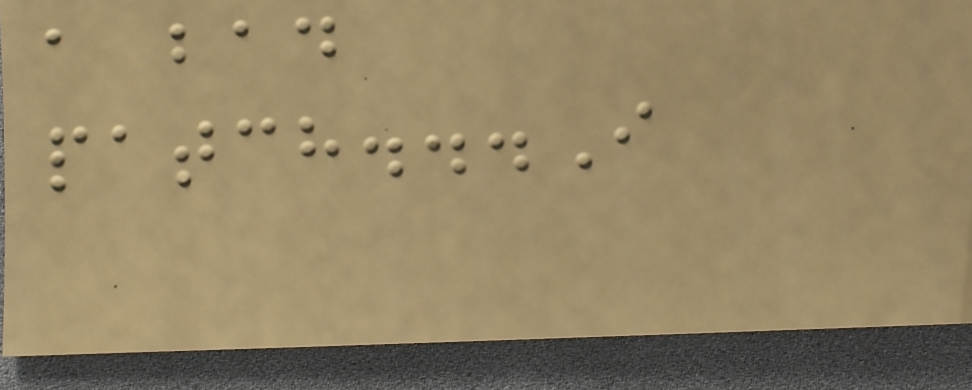a bad
patch...I
